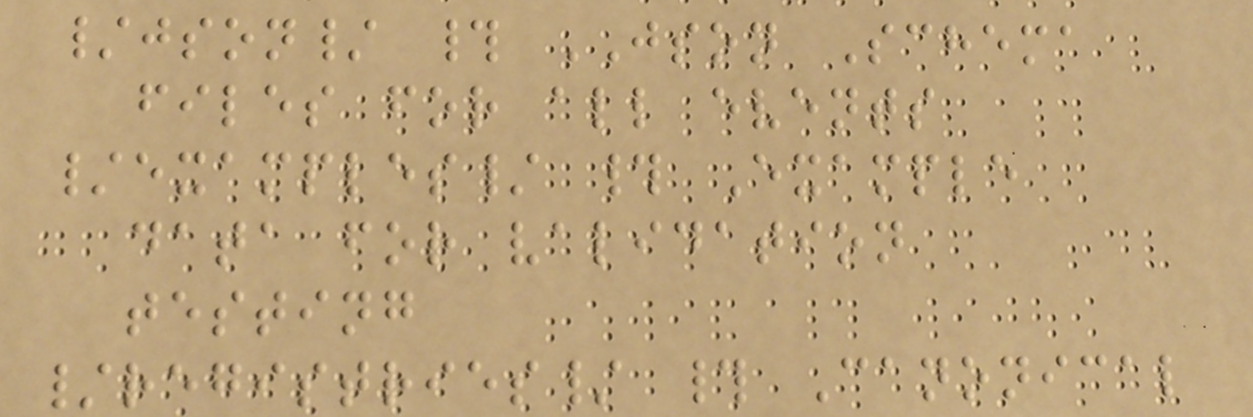/json/ # JSON Schema
files for all events
/examples/ # Example
data for validation
testing
/registries/ # Canonical
